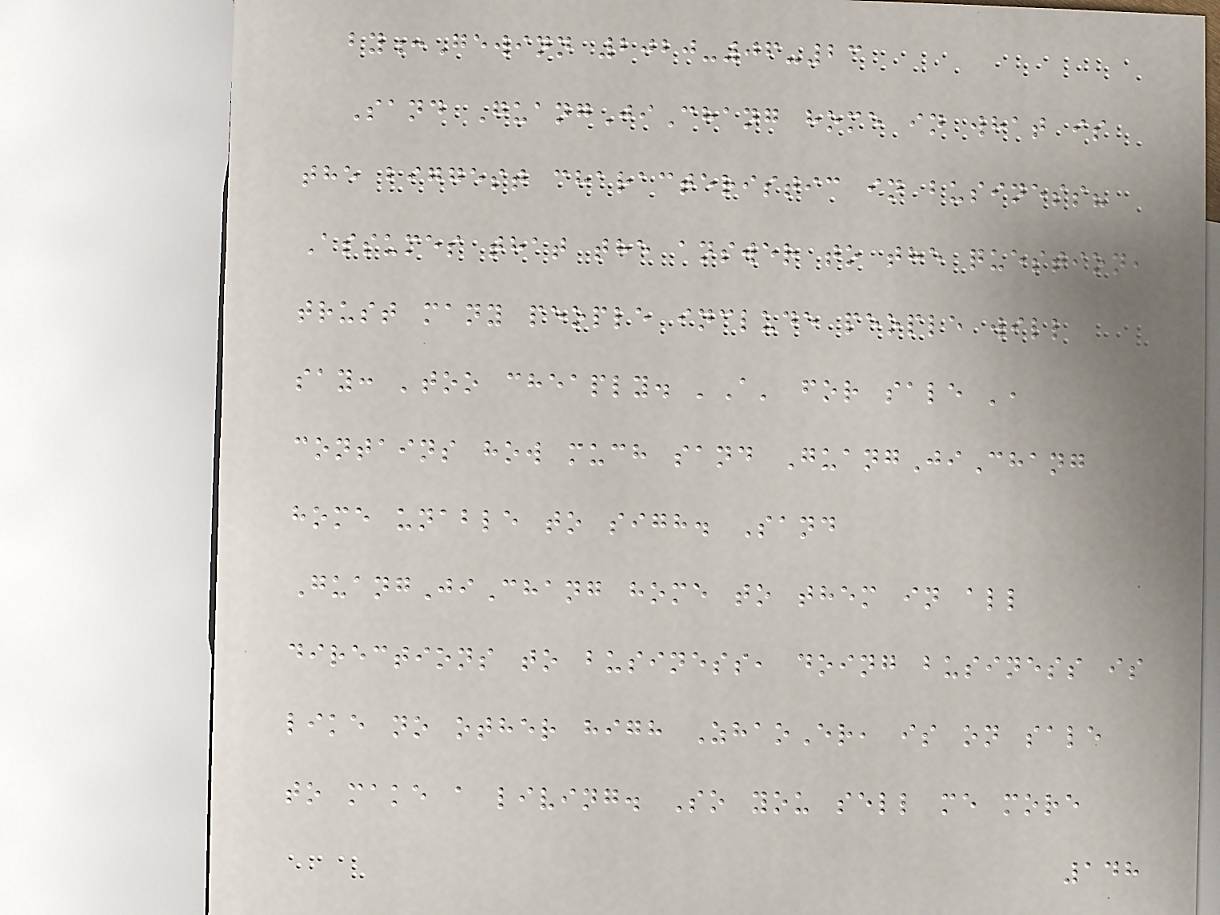by:Gewinn 2020-06-23
Sand GuangJiChang home in what is
the biggest characteristic in business?
Assumes that the answer to the question,
trust many people include people will
say: 'too cheaply. 'A' for sale ',
contains how much sand GuangJiChang
home unable to sigh. Sand
GuangJiChang home to them in all
directions to business, doing business is
like no other high ZhaoEr, is on sale
to make a living. So you sell me more
148
